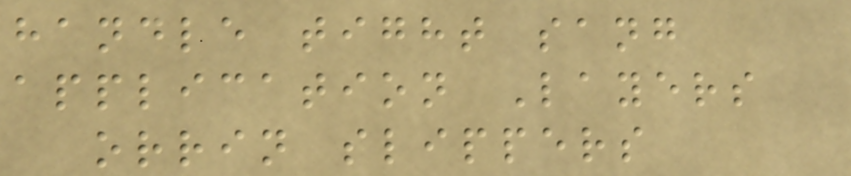handle tight sang
application Layers
orrin slippers
